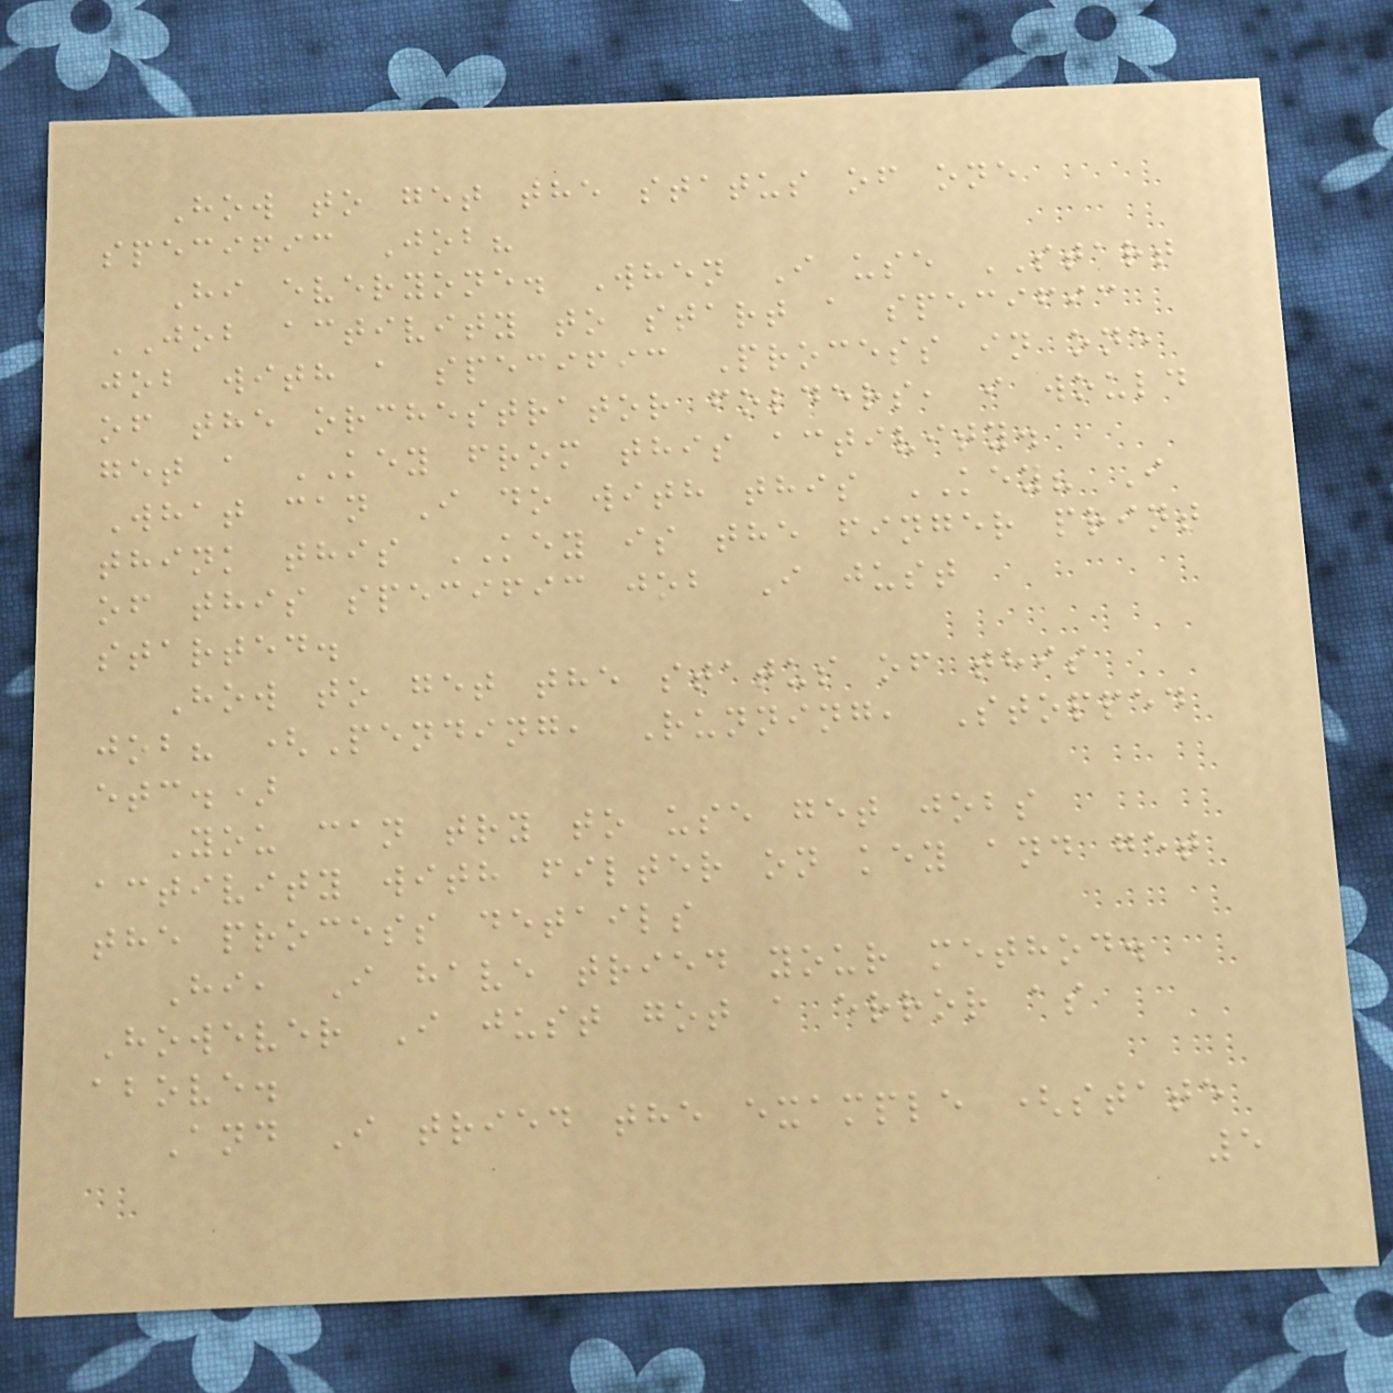How to get the status of one
specific Job?
Hi everyone. When I use START
JOB activity to start a specific
job with a specific Process in one
of the orchestrator folders, i would
get a KEY from this activity.
What can I do with this KEY? I
think this KEY is the finger print
of this specific job I just
started.
How to get the status of this
job? (Pending, Running, Stopped
etc.)
You can try to use get jobs
activity with filter on key and get
the process details
Hi, I have tried your method.
However I just got a error as
above.
And I tried the example (state
5
